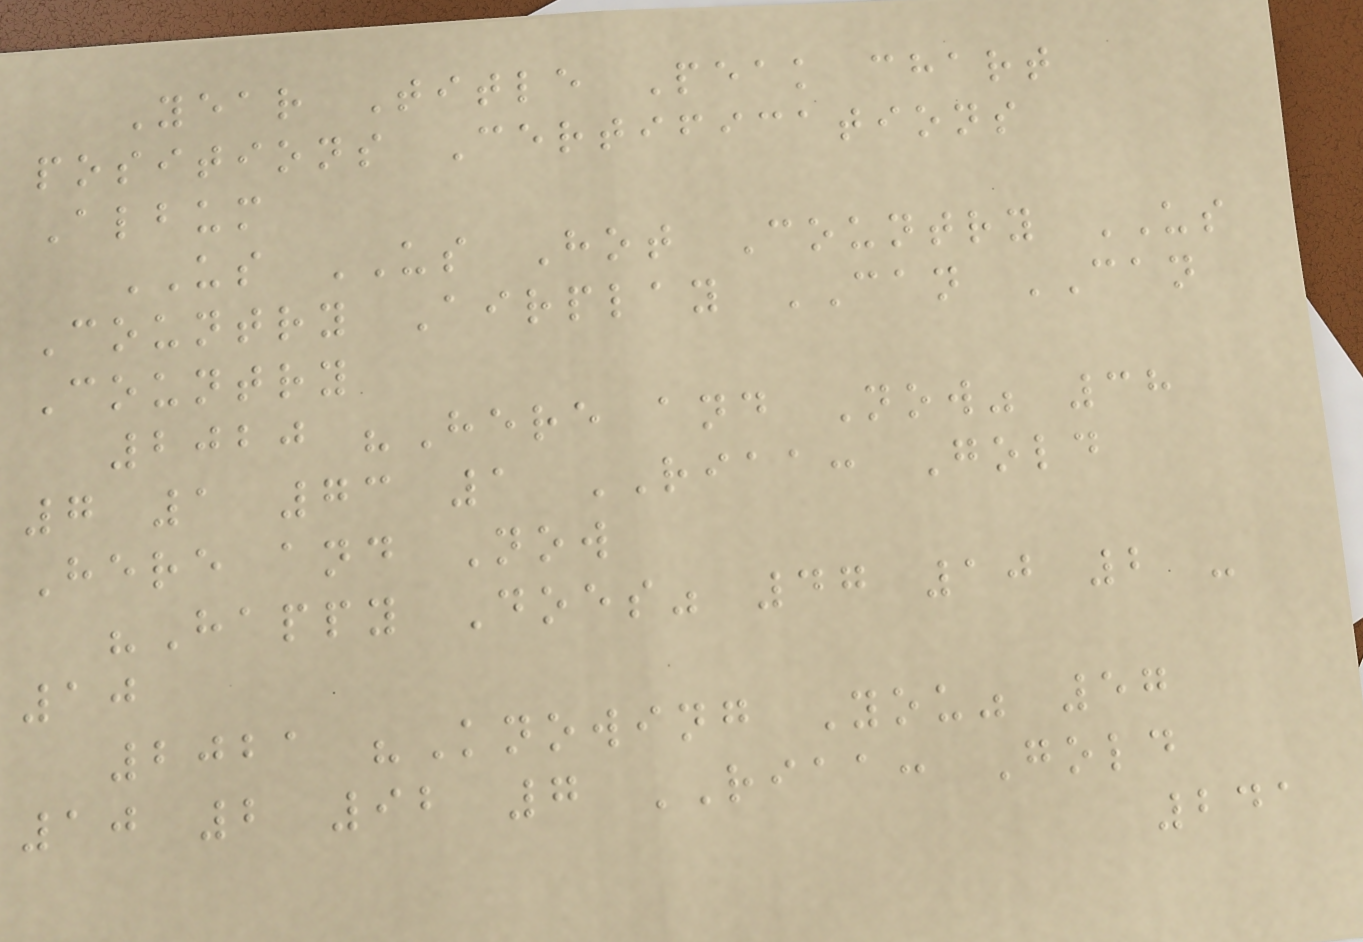Year Title Peak chart
positions Certifications
Album
US US Hot Country US
Country Airplay CAN CAN
Country
2020 "Here and Now" 38
7 1 73 1 RIAA: Gold
Here and Now
"Happy Does" 47 10 2 -
10
2021 "Knowing You" 57
10 2 92 7 RIAA: Gold
241
